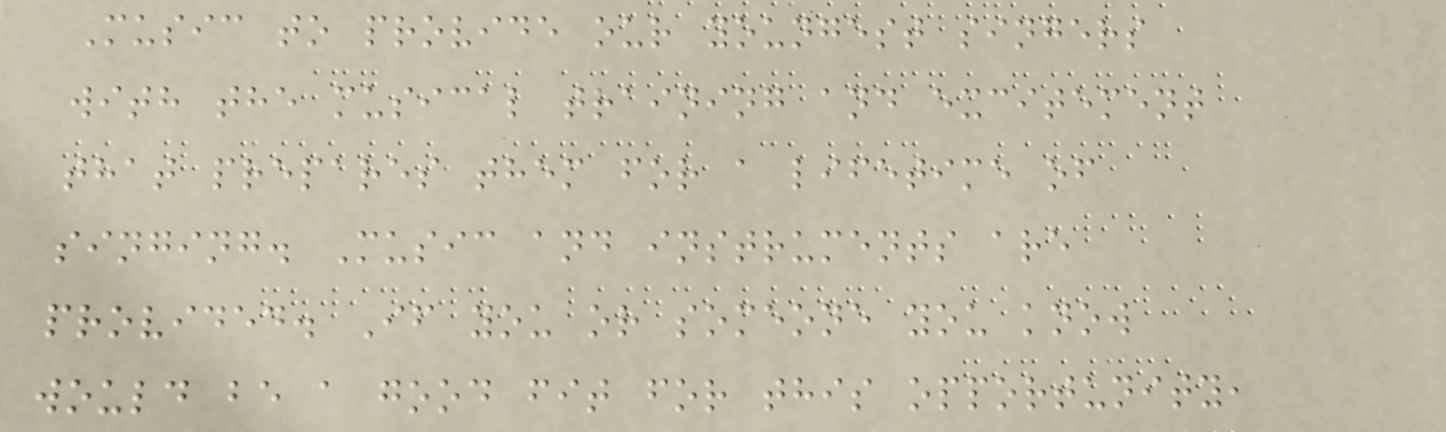Music to provide our youngest singers
with the musical training and excitement
that prepares them for a lifetime of
singing. Music and instruments are
provided. If you or someone you know
would be a good fit for this opportunity,
